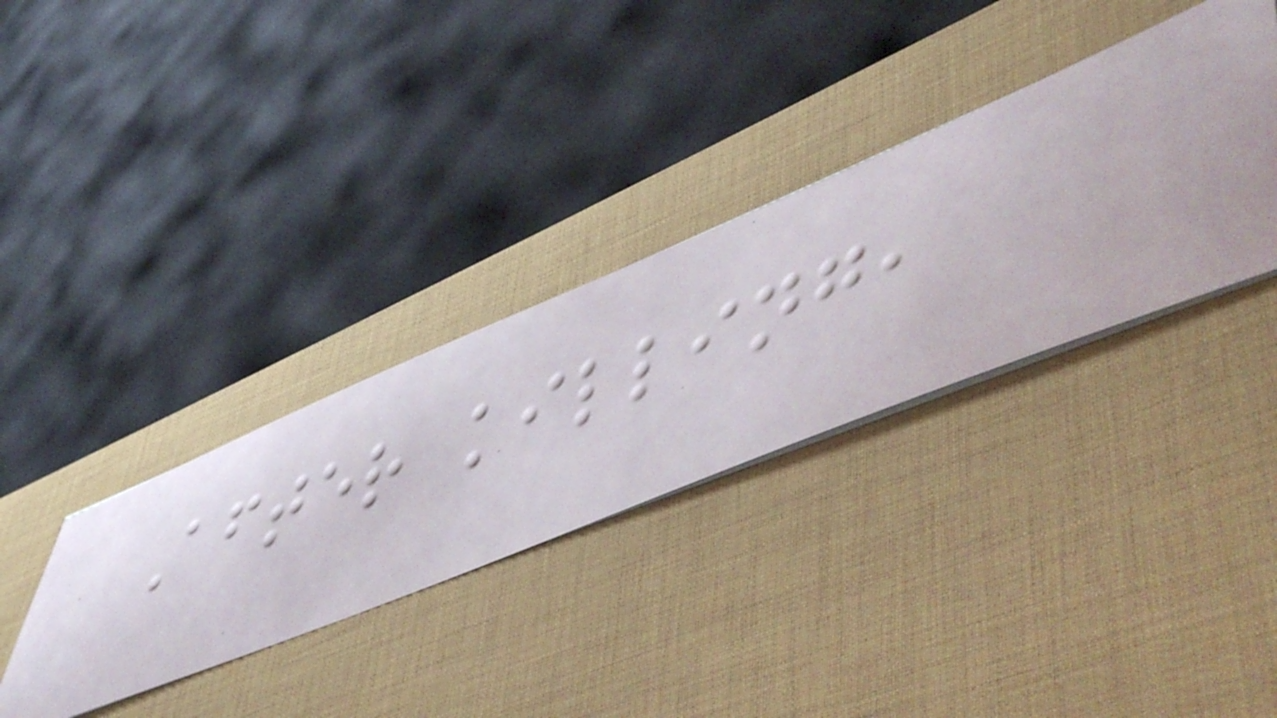After killing,
